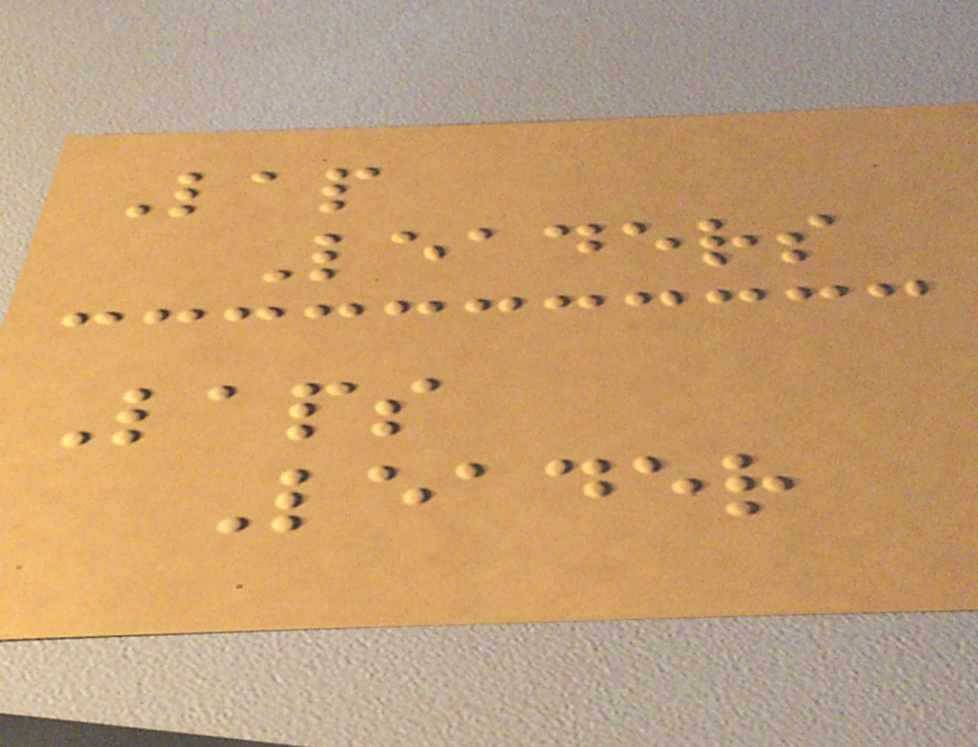Lap
Leaders
Laps
Leader
